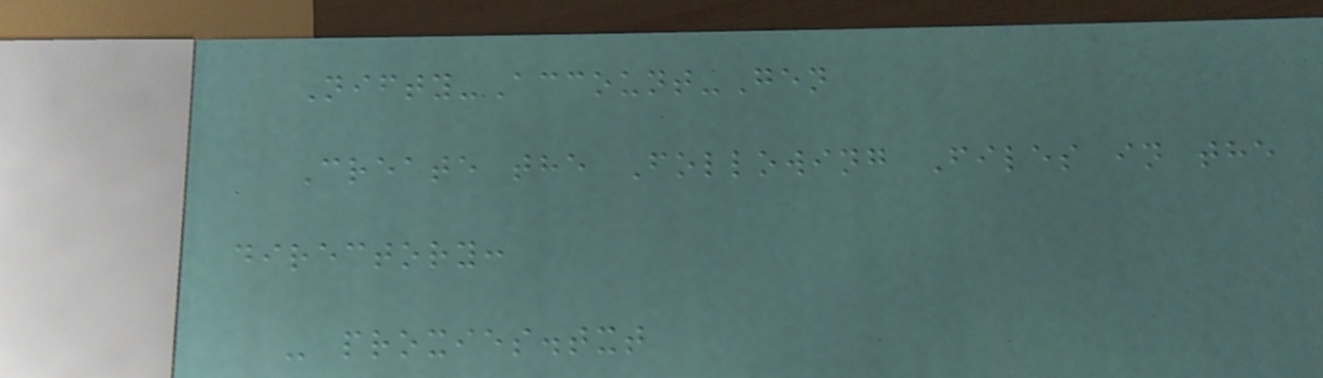Nifty-Account-Gen
Create the Following Files in the
directory:
- proxies.txt
